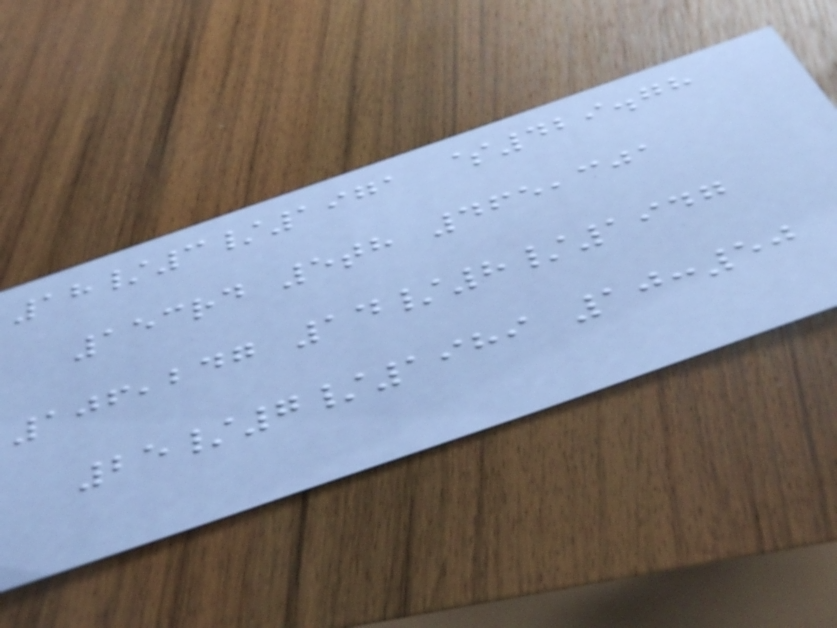18/3/1971 $429.78
153rd 5th 465,301
106,247 14/8/1947
25/7/1989 10:50
